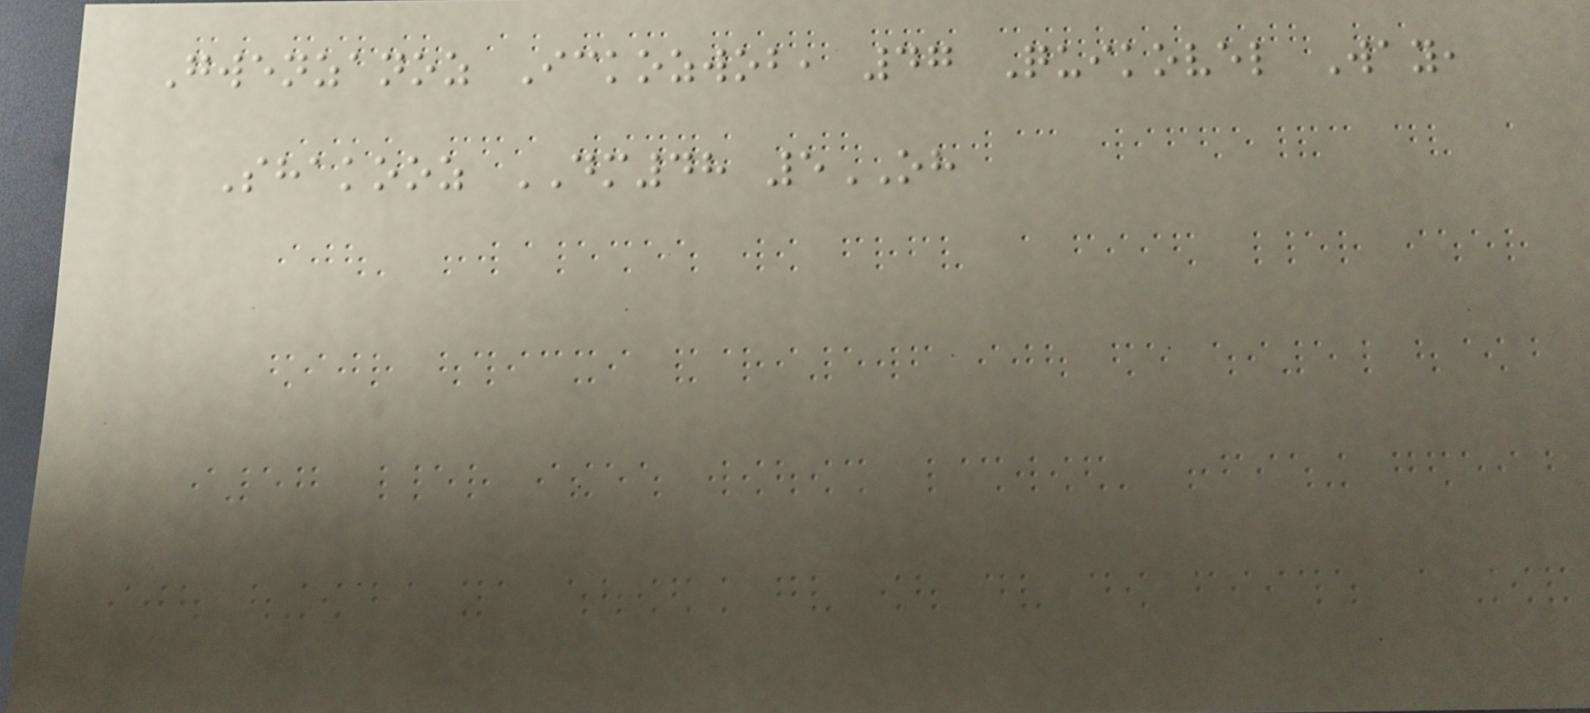Gwenzanoz Ickozwob, 47 Quikovel Way,
Shakooz DM48 5OH
